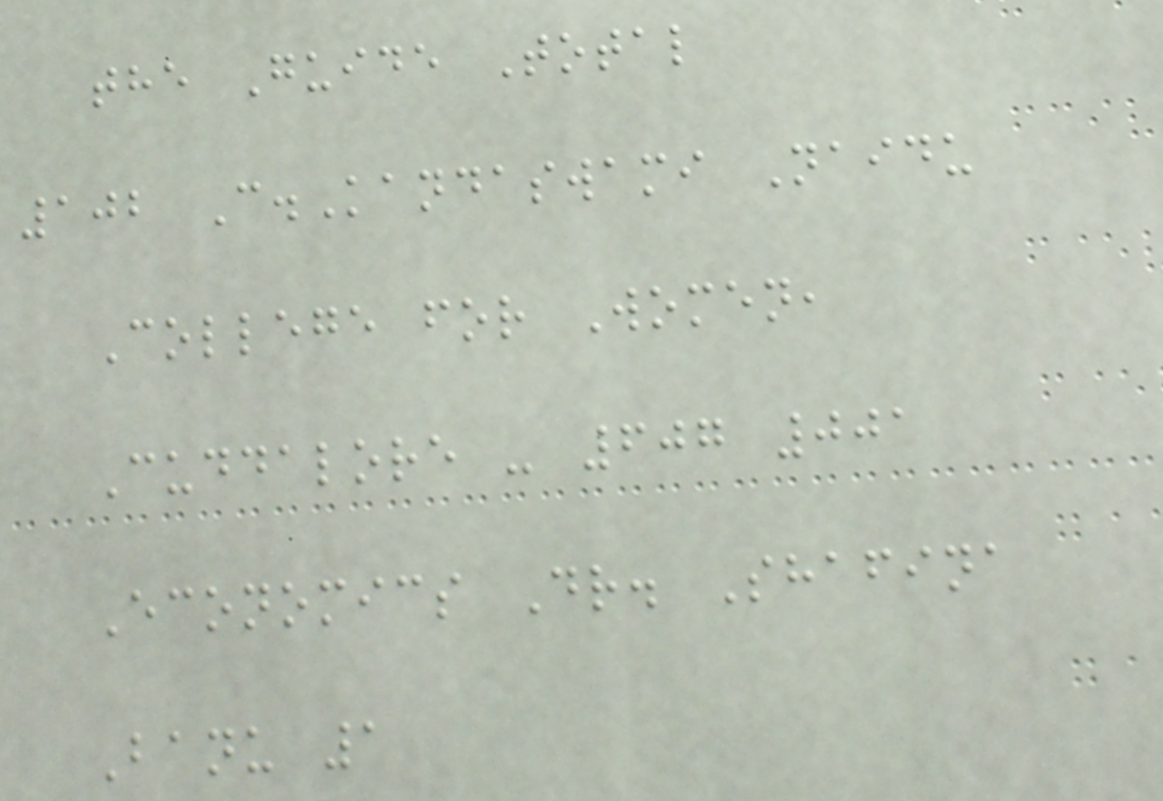the Guide Total
102 C.Kandaswami Naidu
College for Women,
Cuddalore - 607 001
Economics Dr. Shafina
Banu 1
